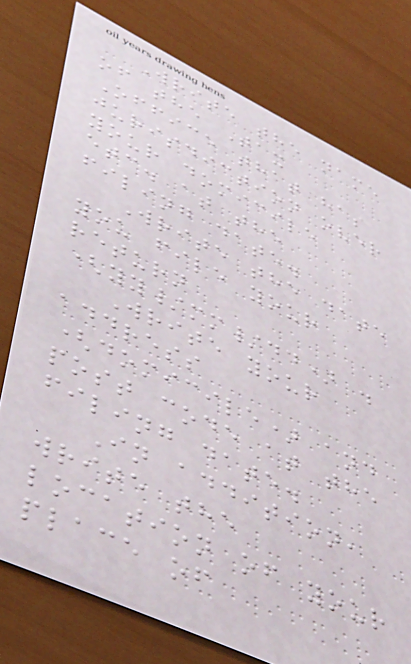Write the name
of the Tax
Office that has
jurisdiction over
your domicile
etc. at the
filing date.
Write the date
you file your
return
(yy/mm/dd) .
Write your
address
(domicile) and
post code at the
filing date.
In addition,
write the
location of your
place of
